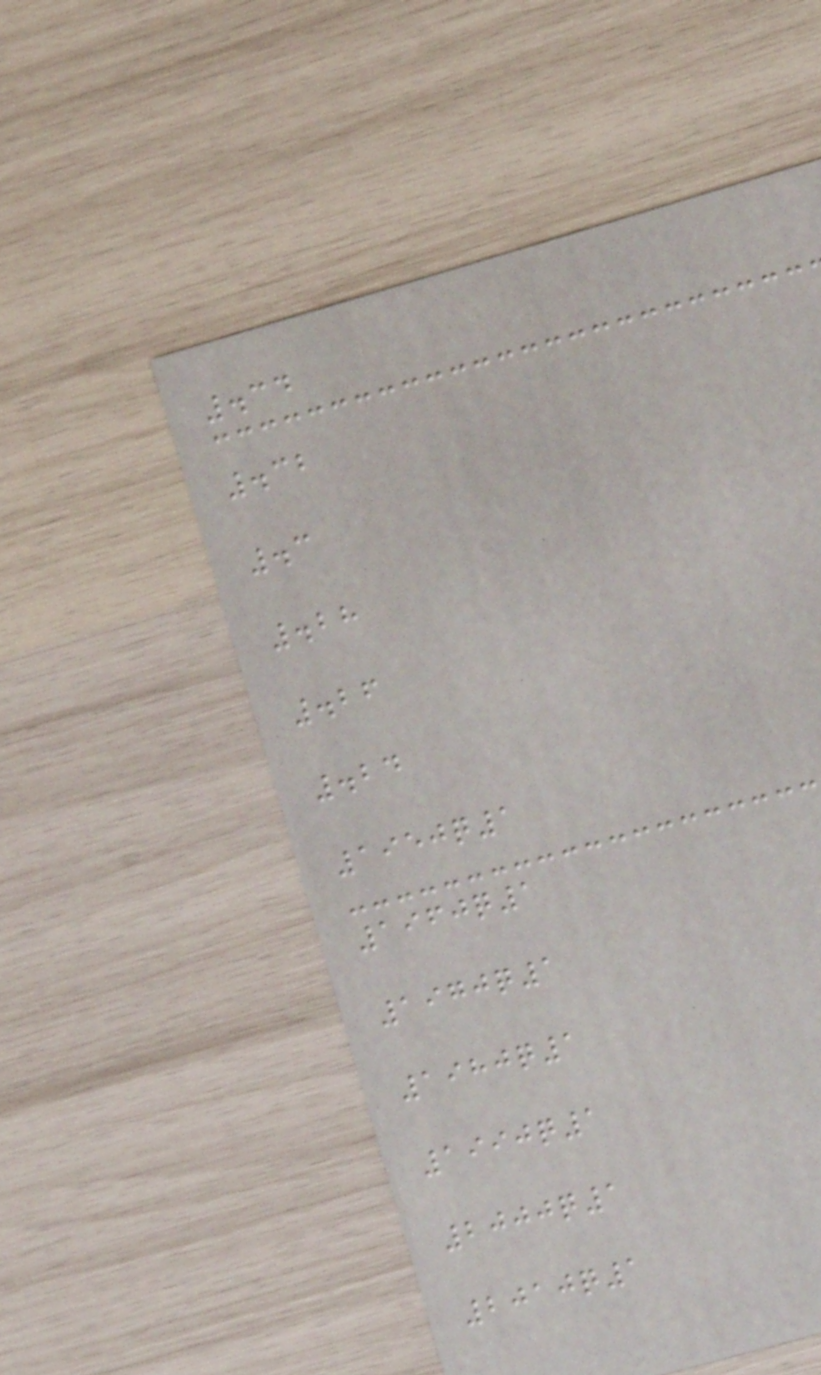.34
.32
.3
.28
.26
.24
1950q1
1960q1
1970q1
1980q1
1990q1
2000q1
2010q1
